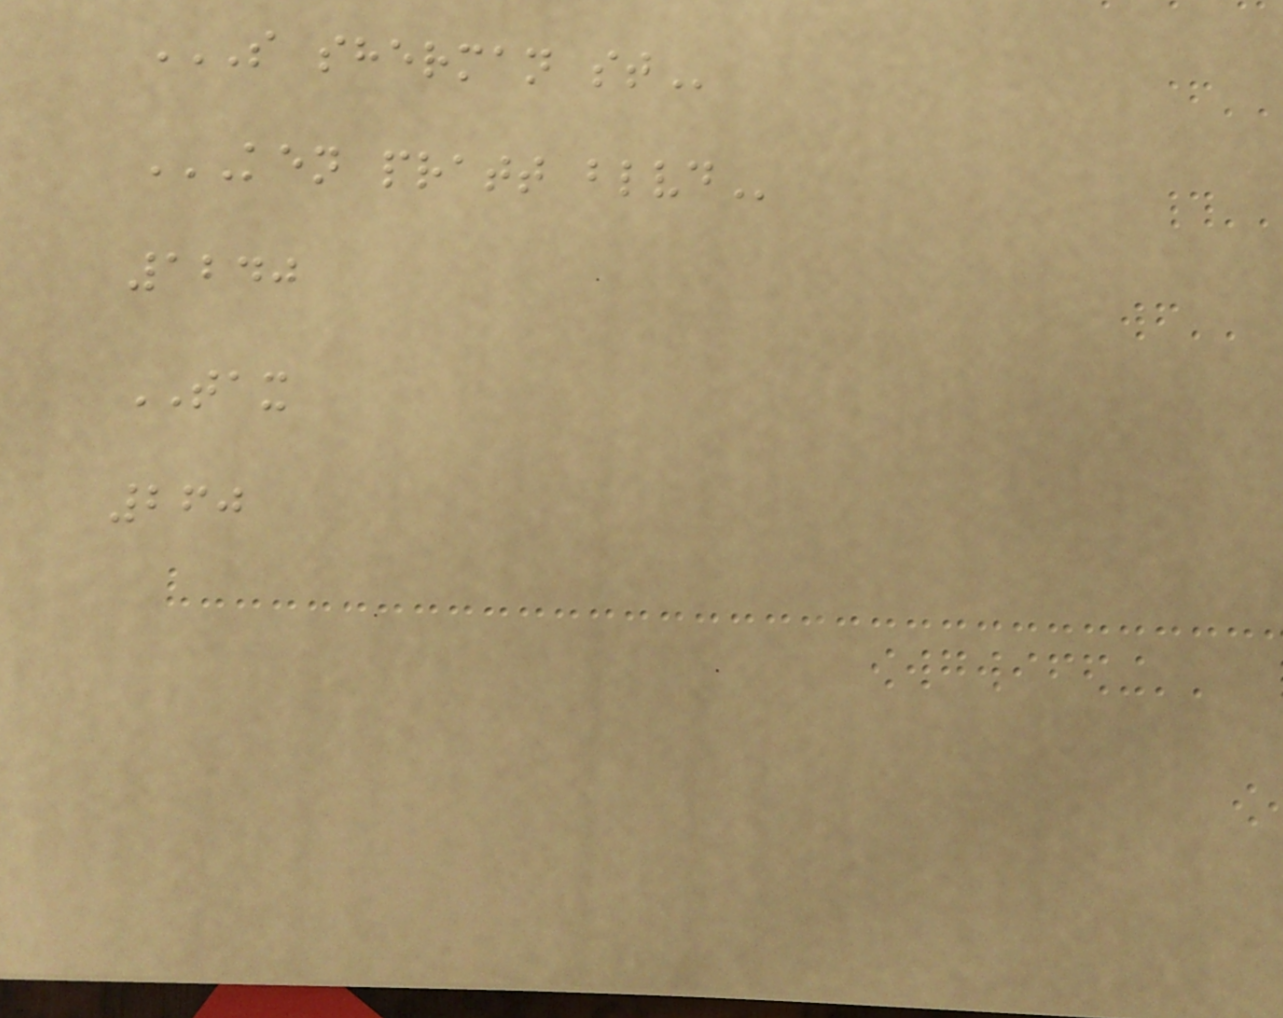S SHERMAN ST
KEN PRATT BLVD
1240
TAX
260
